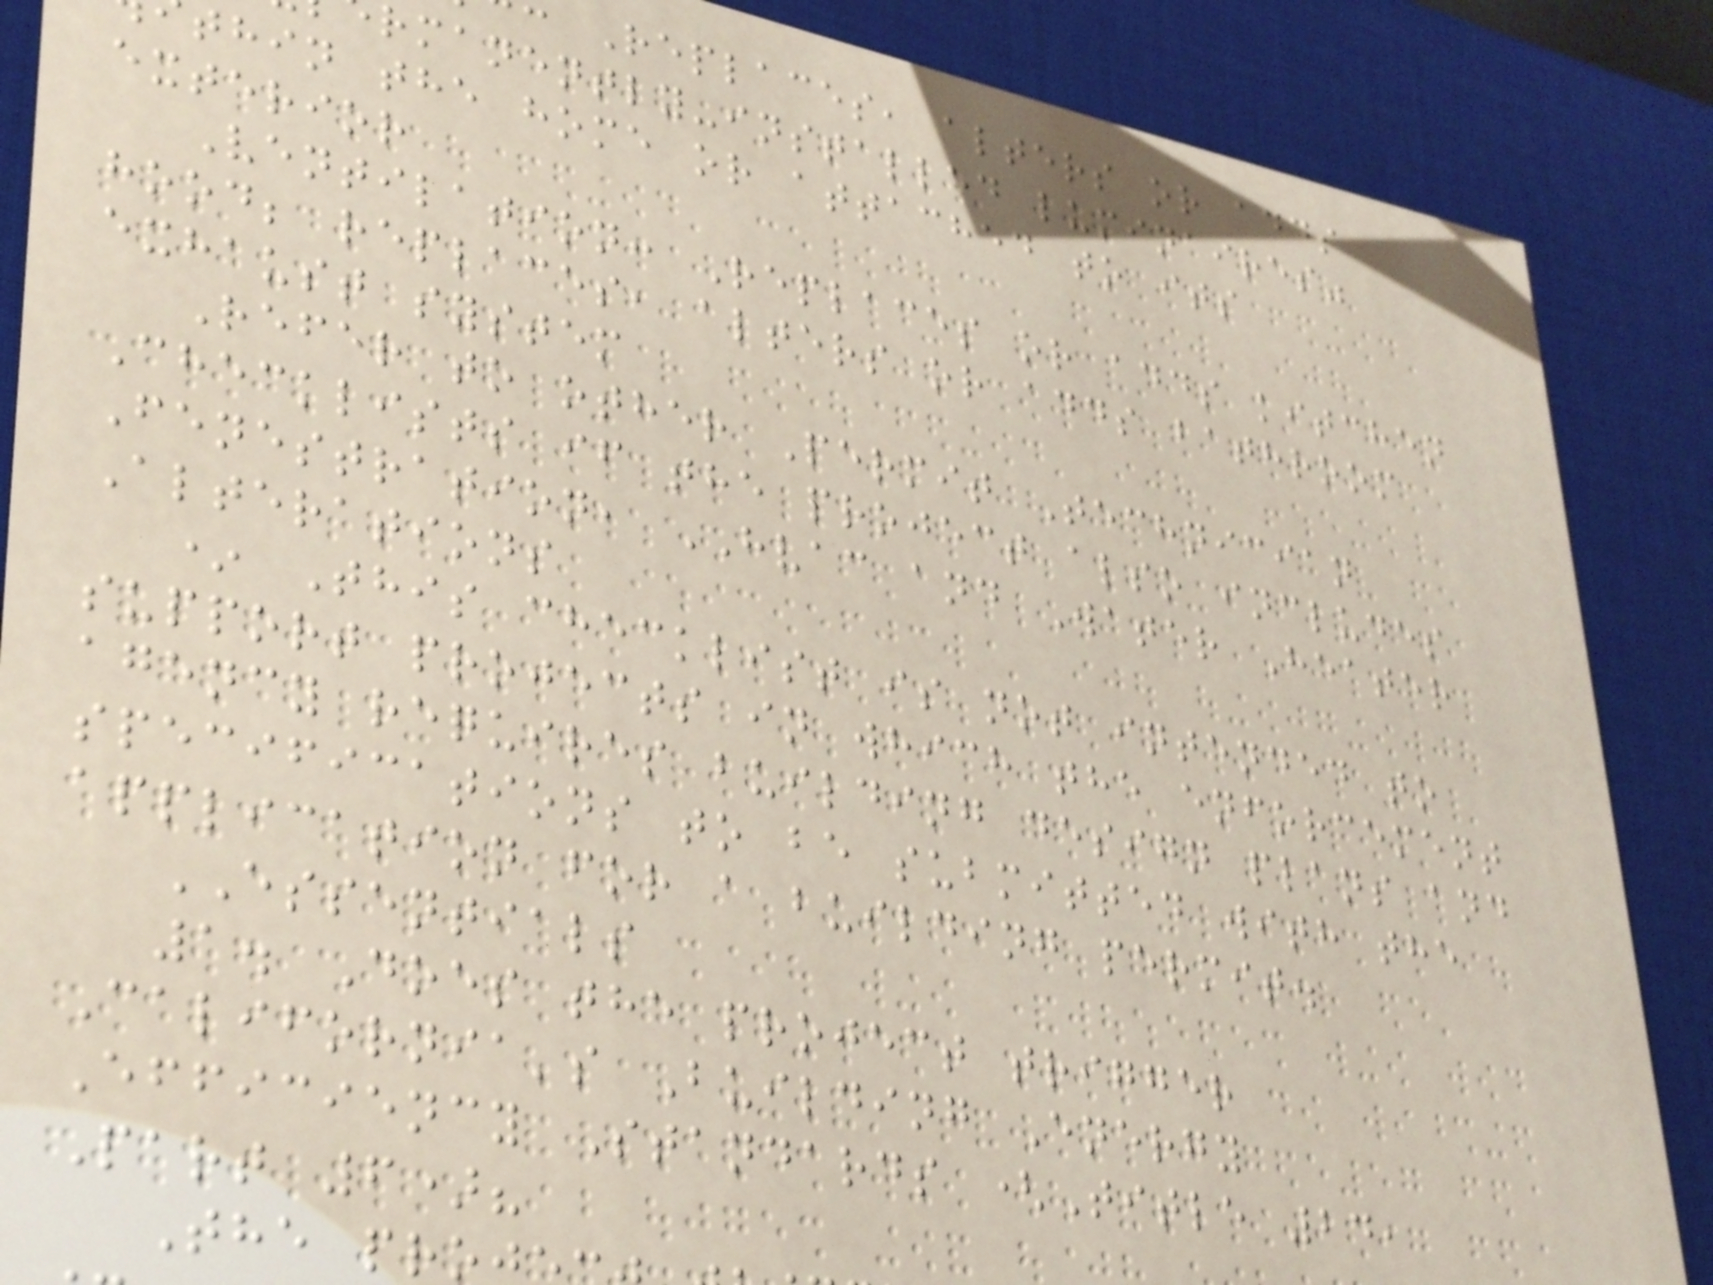Replaces, alters or adds
rmanently-installed luminaires"
thin the home or attached to its
exterior
Ventilation: Replaces or adds kitchen
hood; replaces, alters or adds bathroom
exhaust system
Refer to other Permit Technician
Checklists if the project also includes
Fenestration, HVAC and Water Heater
Alterations
* This checklist is not intended to
support projects in which the enforcement
agency requires building design plans and
specifications to be submitted with the
application for a building permit.
ESSENTIALS
1. Does the project trigger
California's Building Energy
Efficiency Standards (Title 24,
Part 6)?
